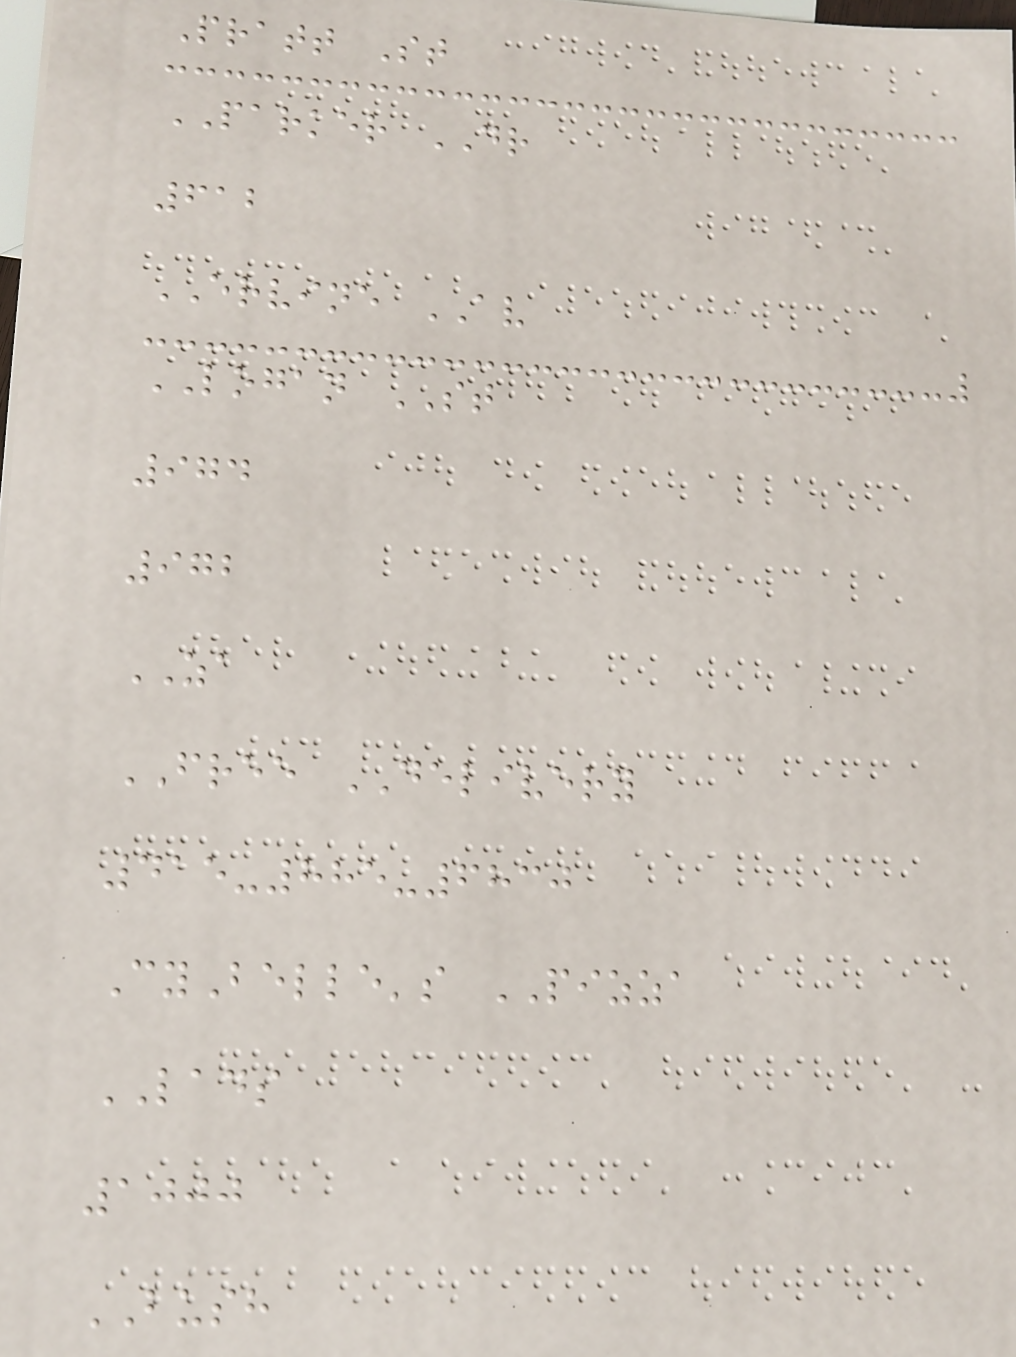Pratt St
PARKER DR
612
ERVINE AV
LOGAN ST
974
972
ZA
FREE DELIVERY
415-885-6830
CyBelle's PIZZA
LADS
1000
BUSH
